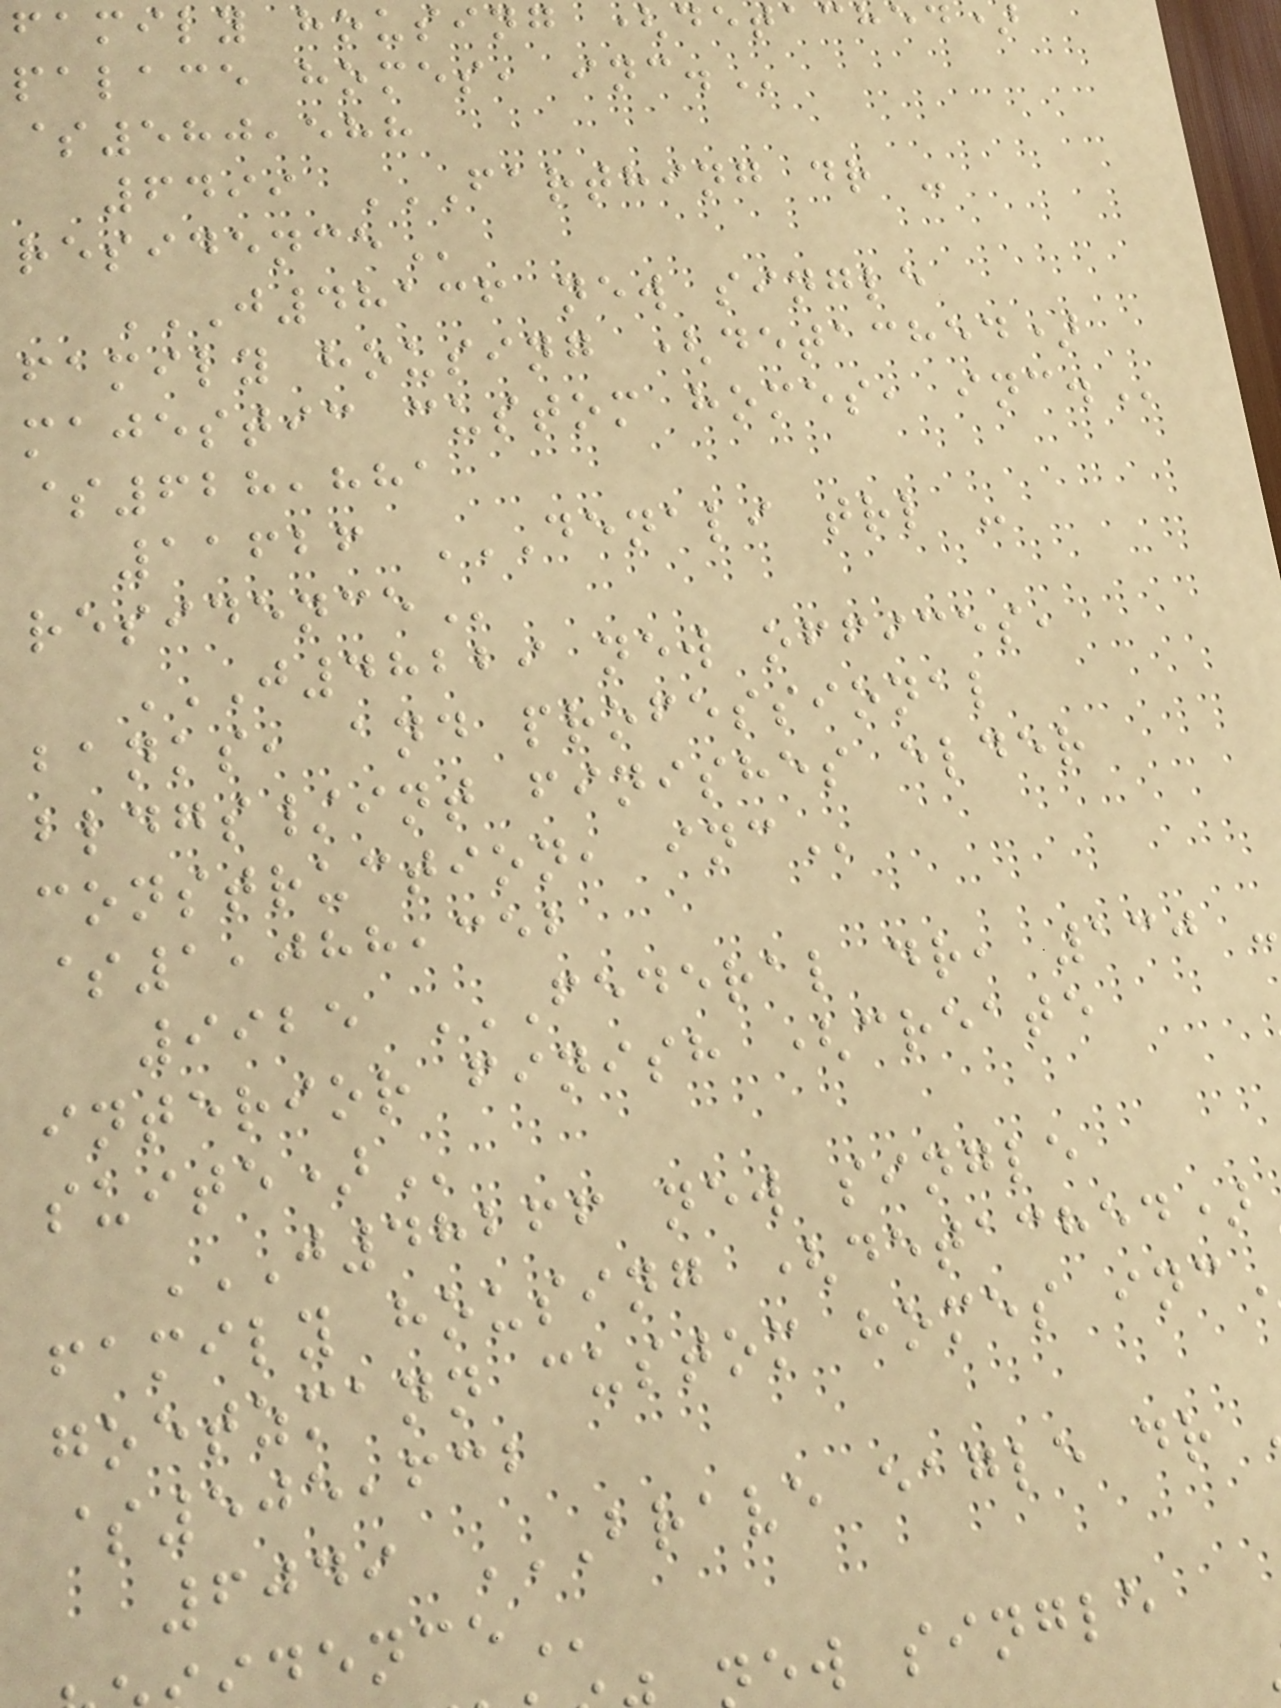family housing (detached)
palace homes,
$580,588
6499 FARTHING DR -
J48136 NEW SINGLE
family housing (detached)
majestic custom homes,
$628,881
11626 DENALI TRL -
J48229 NEW OFFICES,
banks, and professional
bldgs/int finishes elder
construction,
$1,088,352
9925 FEDERAL DR, 130 -
interior finish (create
J48266 NEW SINGLE
family housing (detached)
goetzmann custom homes
$505,632
ew single
